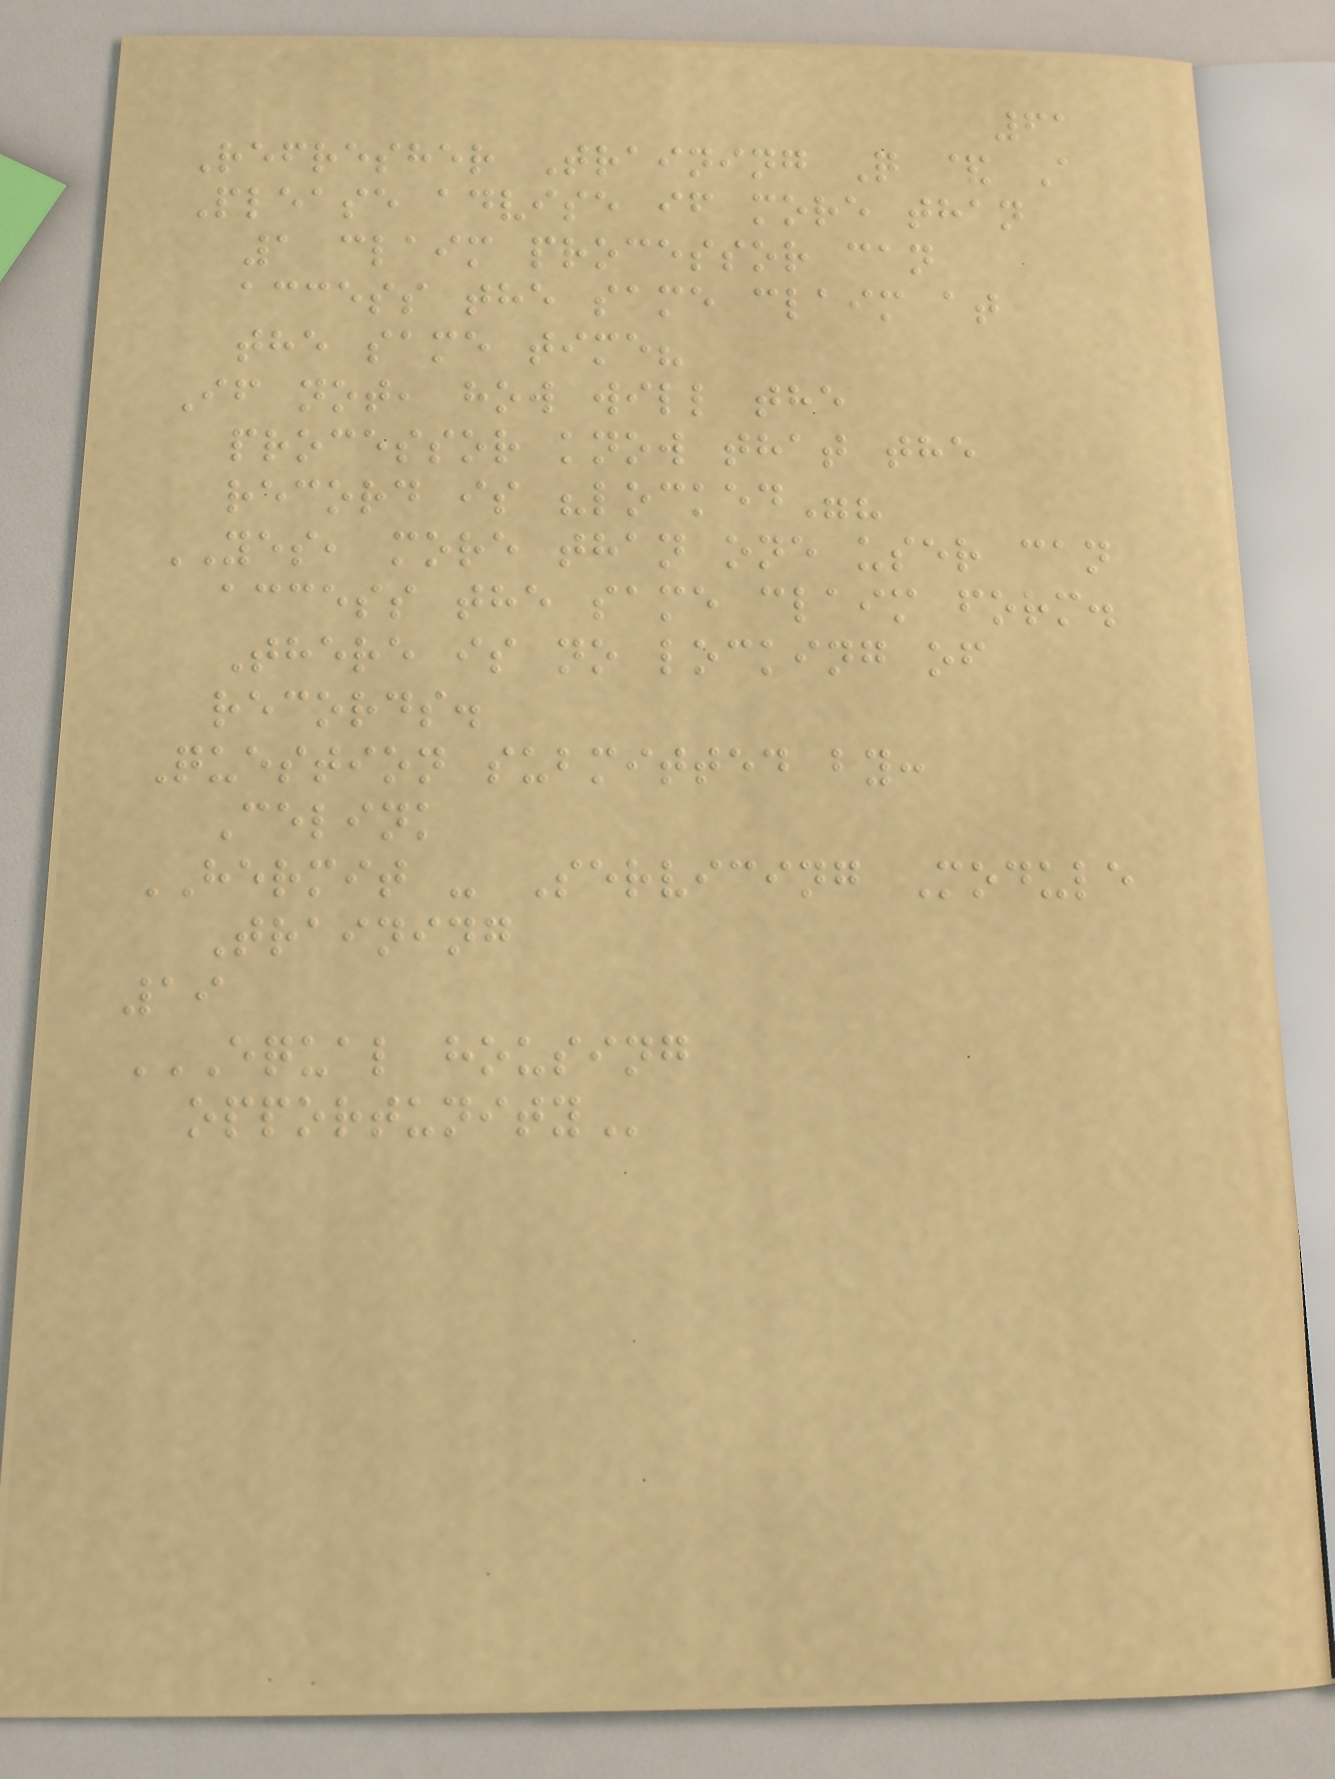61
Refresher Training Q & A
Please advise if more than
1 claim processor can
access the same claim at
the same time?
If not, how will the
processor know that the
record is "locked"?
YES, more than one user can
access the same claim form.
There is no locking of
records.
Question submitted by:
Celink
HERMIT - Servicing Module
Training
19
EQUAL HOUSING
OPPORTUNITY
